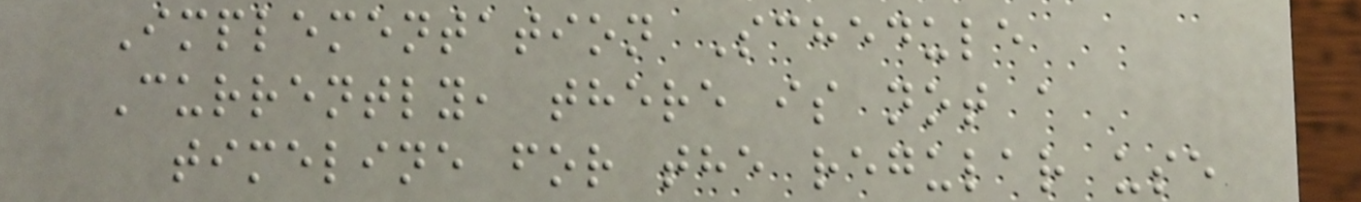Implementation Schedule
Currently, there is not a
timeline for the regular use
